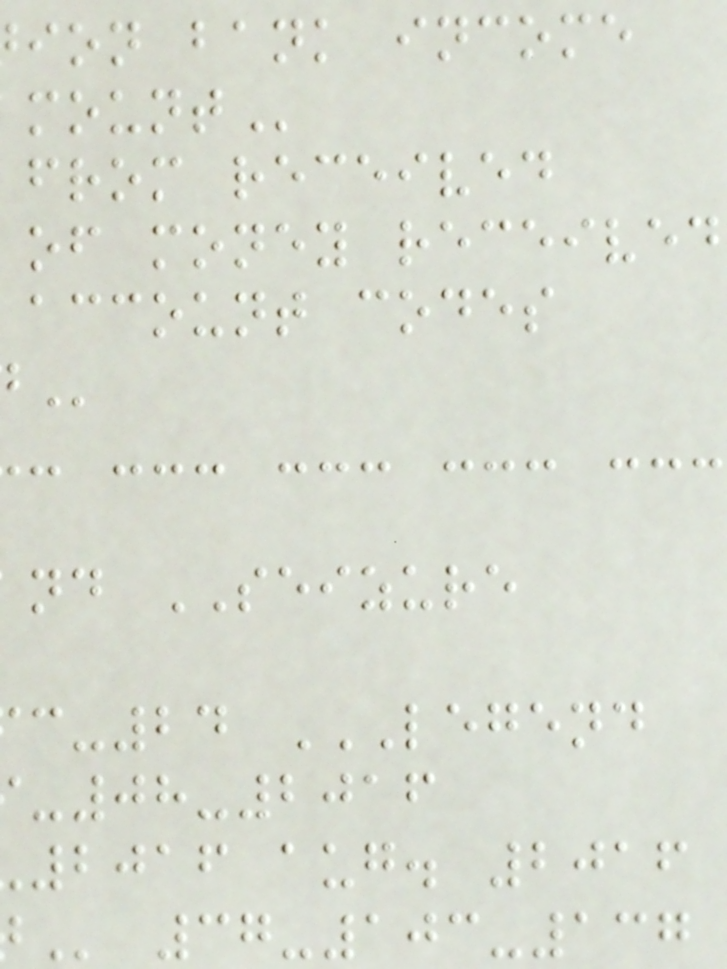ion bank income
from received
of money received
account codes
- --- --- --- ---
nd SEIZURE
-08-2016
2016 aug. 2016
37-103-137
